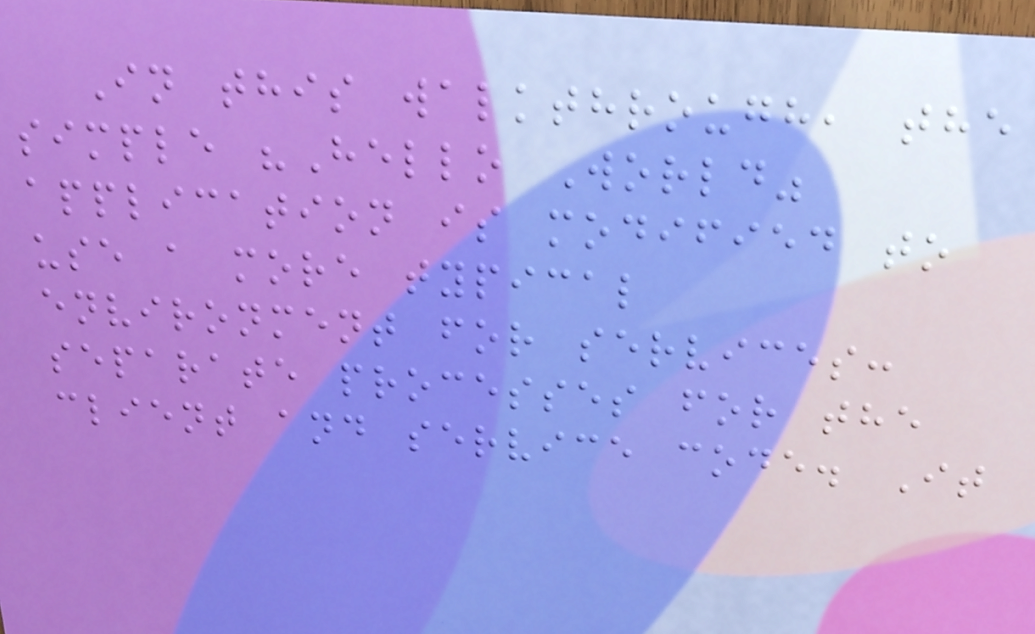In this walkthrough, the
simple "Hello World"
application is modified to
use a more typical
environment for services:
separate processes for the
client and service code. It
